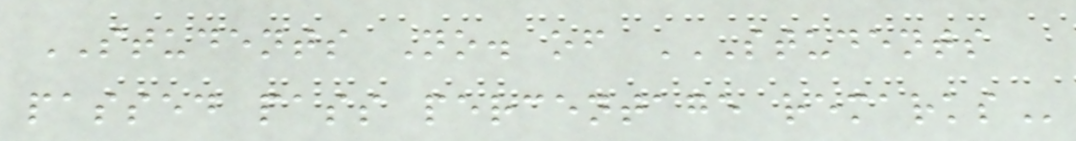STUDENTS No. of STUDENTS
PASSED PASS PERCENTAGE REMARKS
